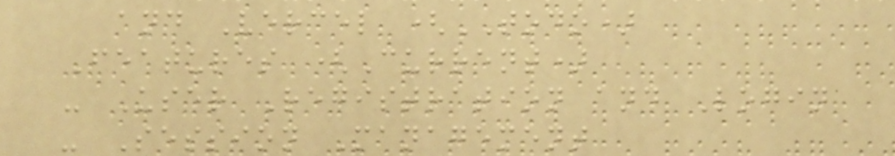and Vercel (TODO)
Features (Current)
- User Registration and Login
- Session Management
